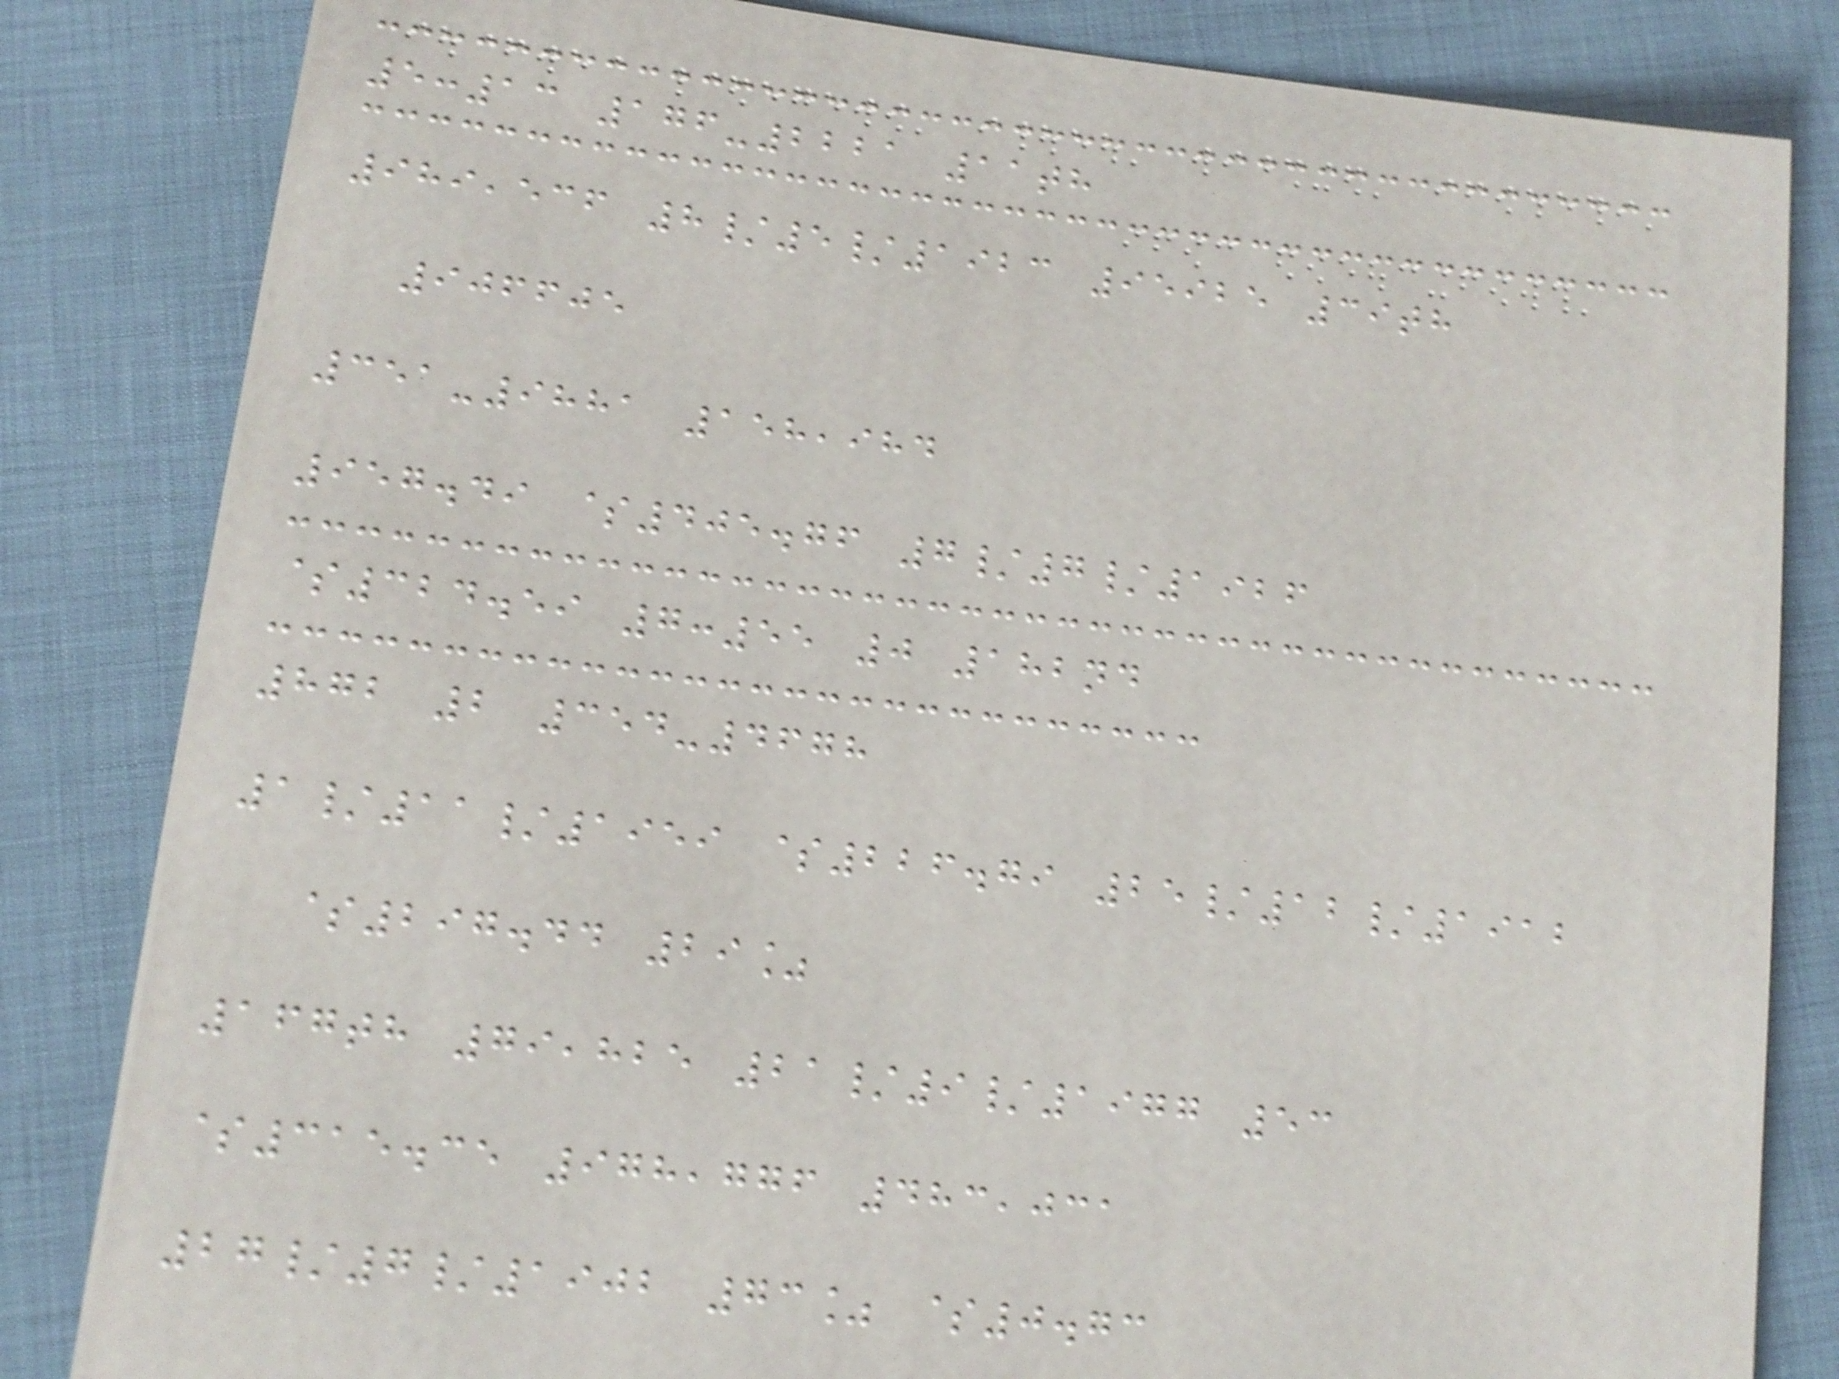5:13 176-2221 11th
989,536 8/5/1923 95925 39th
906605
351-9881 158,984
957.49 $405.76 7/7/1926
$324.59 7:55 0 182nd
872 2 354-4678
1/11/1959 $226.79 25/12/1912
$297.44 29%
167th 79,825 21/9/1977 53
$315.35 978,776 483,031
27/7/1902 73% $0.73
